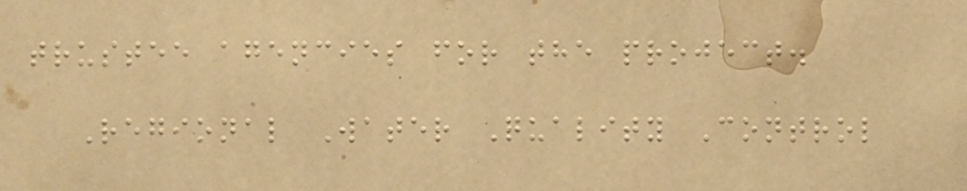trustee agencies for the project.
Regional Water Quality Control
